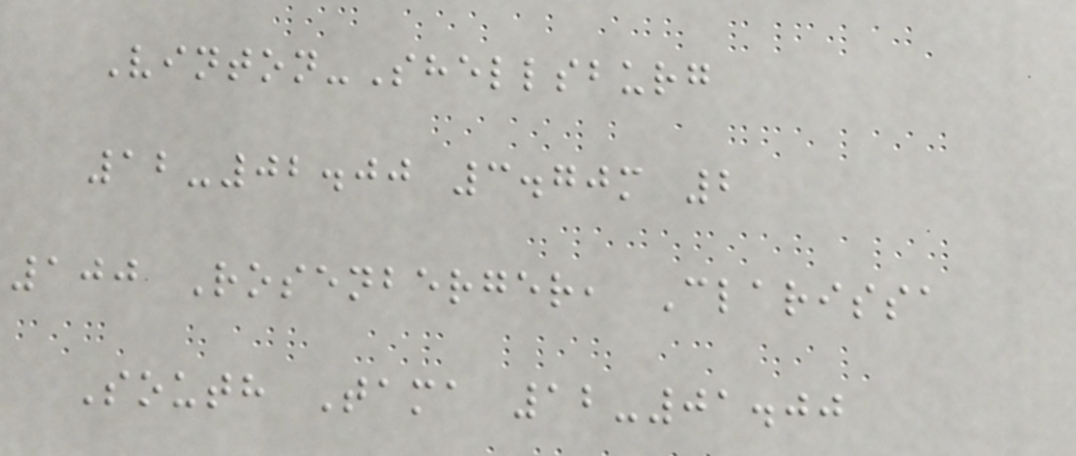Vinton-Shellsburg
12-02.00 3.70m 2
100 Rosenberger, Clarissa
South Tama 12-01.00
